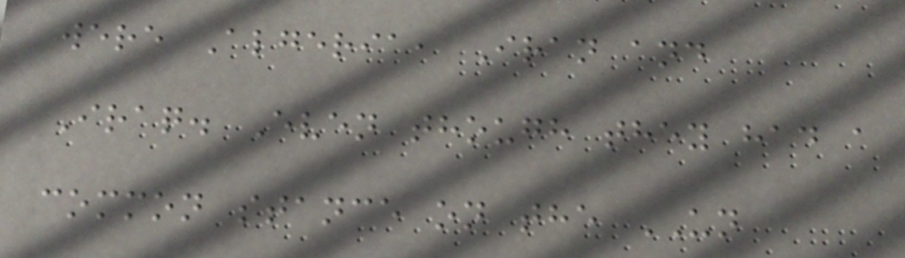were Algeria, Iran and
Iraq. Even though they had a
common stance on the UN
